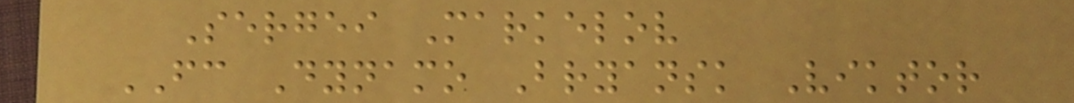Sergei Markelov
FC Dynamo Bryansk Viktor
